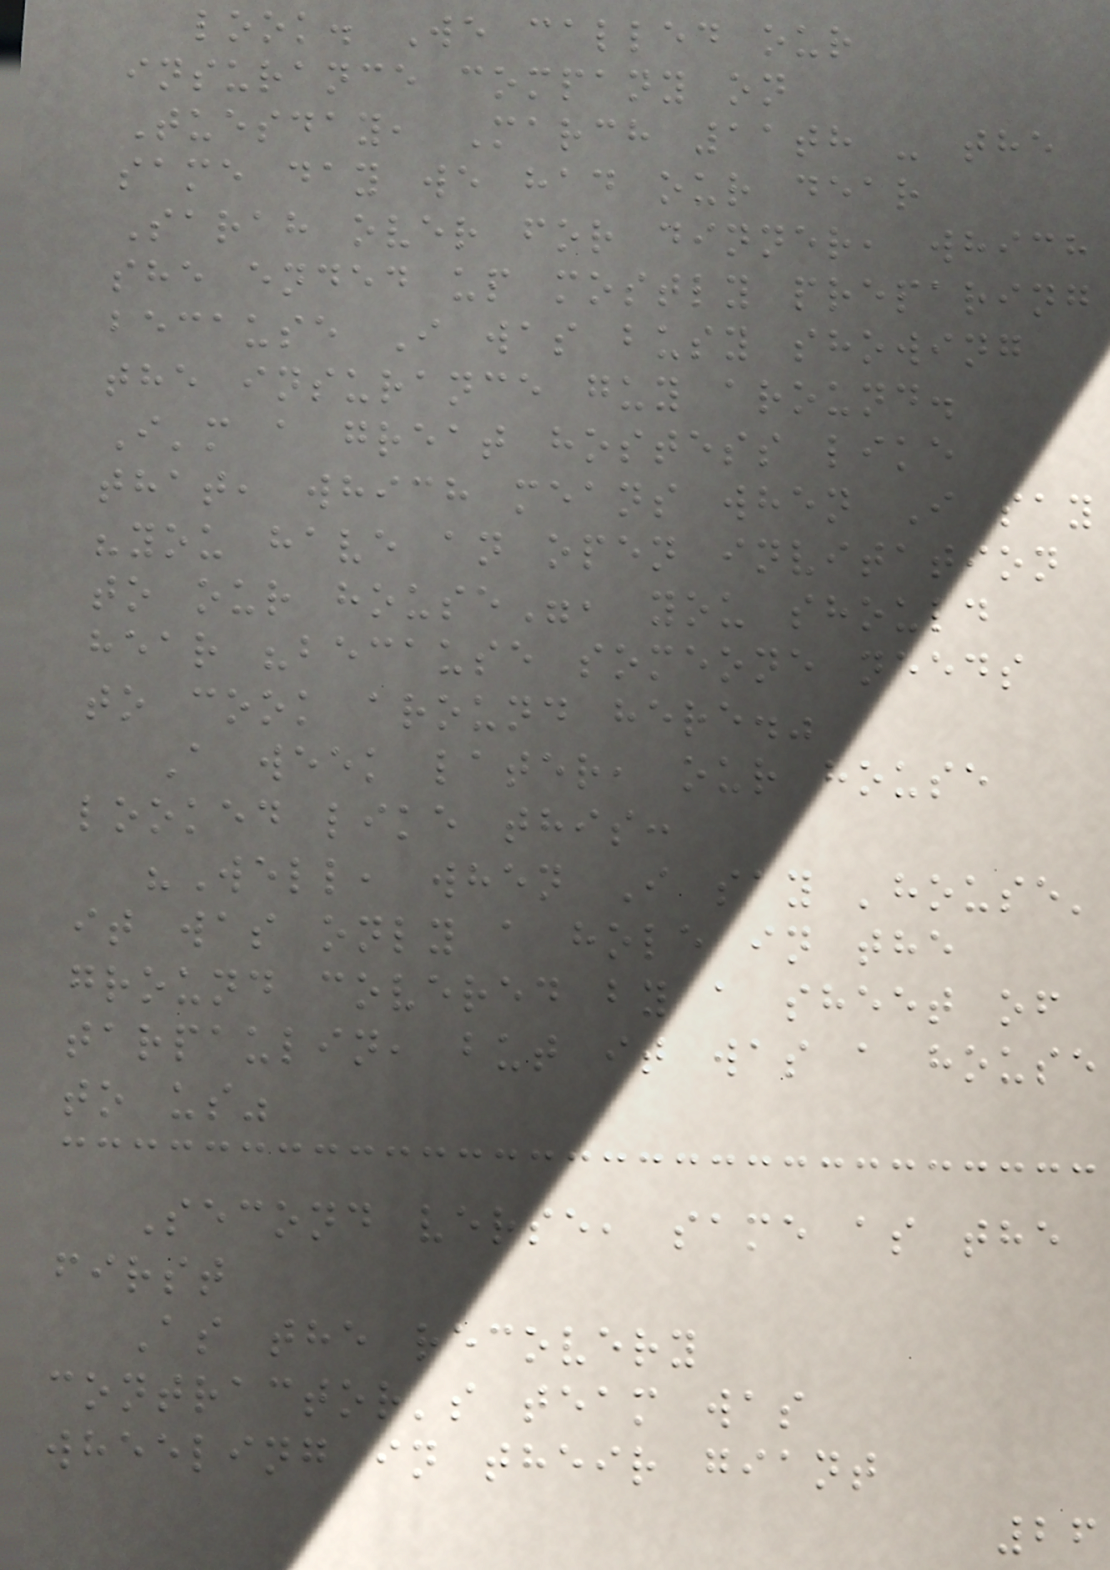look. We called our
insurance company on
Tuesday, March 11th - the
same day we had our dear
Sarah over for dinner, which
she ended up mostly preparing
because I was busy showing
the insurance guy around.
I'm a great hostess like
that, which means when I say
"you have an open invitation
to our house", you should
hear "because someone needs
to cook around here."
A week later, our house
looked like this:
"Well, when I say 'house'
it was only a hole in the
ground covered by a sheet of
tarpaulin, but it was a house
to us"
Second verse, same as the
first
As the recovery
contractor's team was
wheeling in their giant
26
